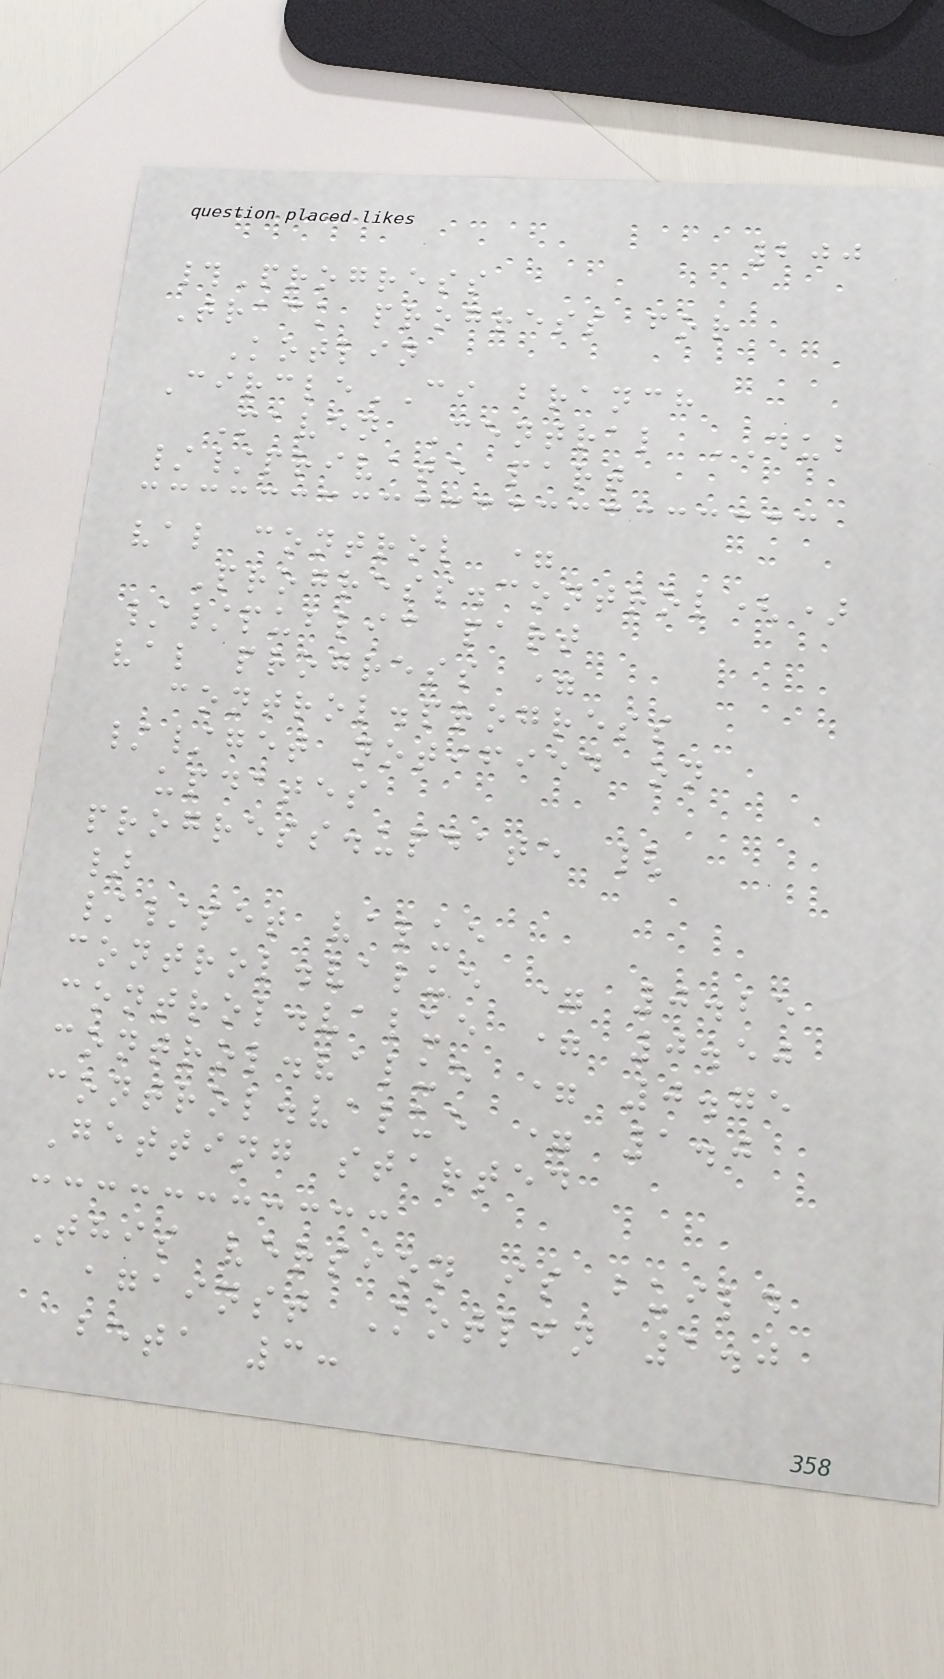200
#Progress
Track progress for
Kotlin
CircleCI branch
Maven Central DUB
//private part
val control =
Progress.control()
//public part
val progress =
control.progress
//get notified on
updates
progress.update {
}
//set value
control.value = 0.25
control.value = 0.50
control.value = 0.75
control.value = 1.0
Getting started
This version is build
against Kotlin 1.0
beta 3:
